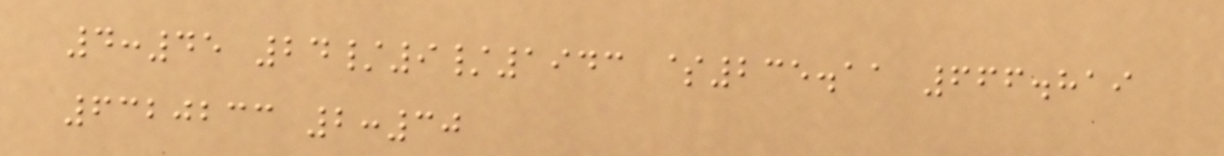4:45 24/9/1943 $235.11 666.819
6320233 2:30
